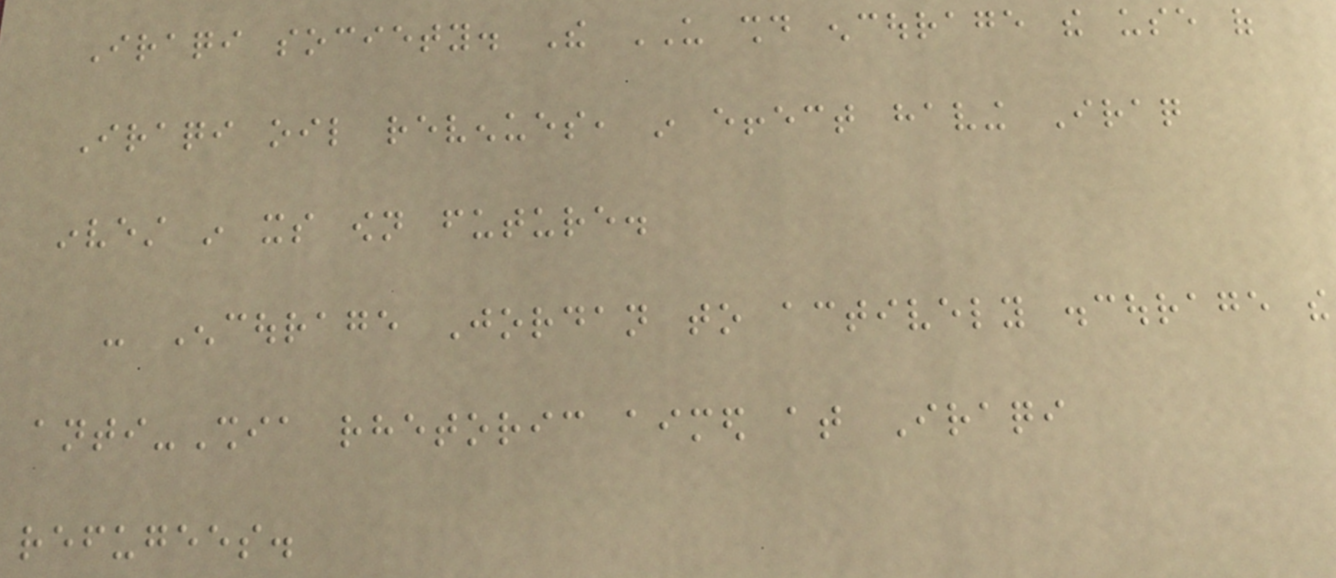Iraqi society. The US should encourage the use of
Iraqi oil revenues, in effect having Iraq
invest in its own future.
- Encourage Jordan to actively discourage the
anti-Shia rhetoric aimed at Iraqi
refugees.
